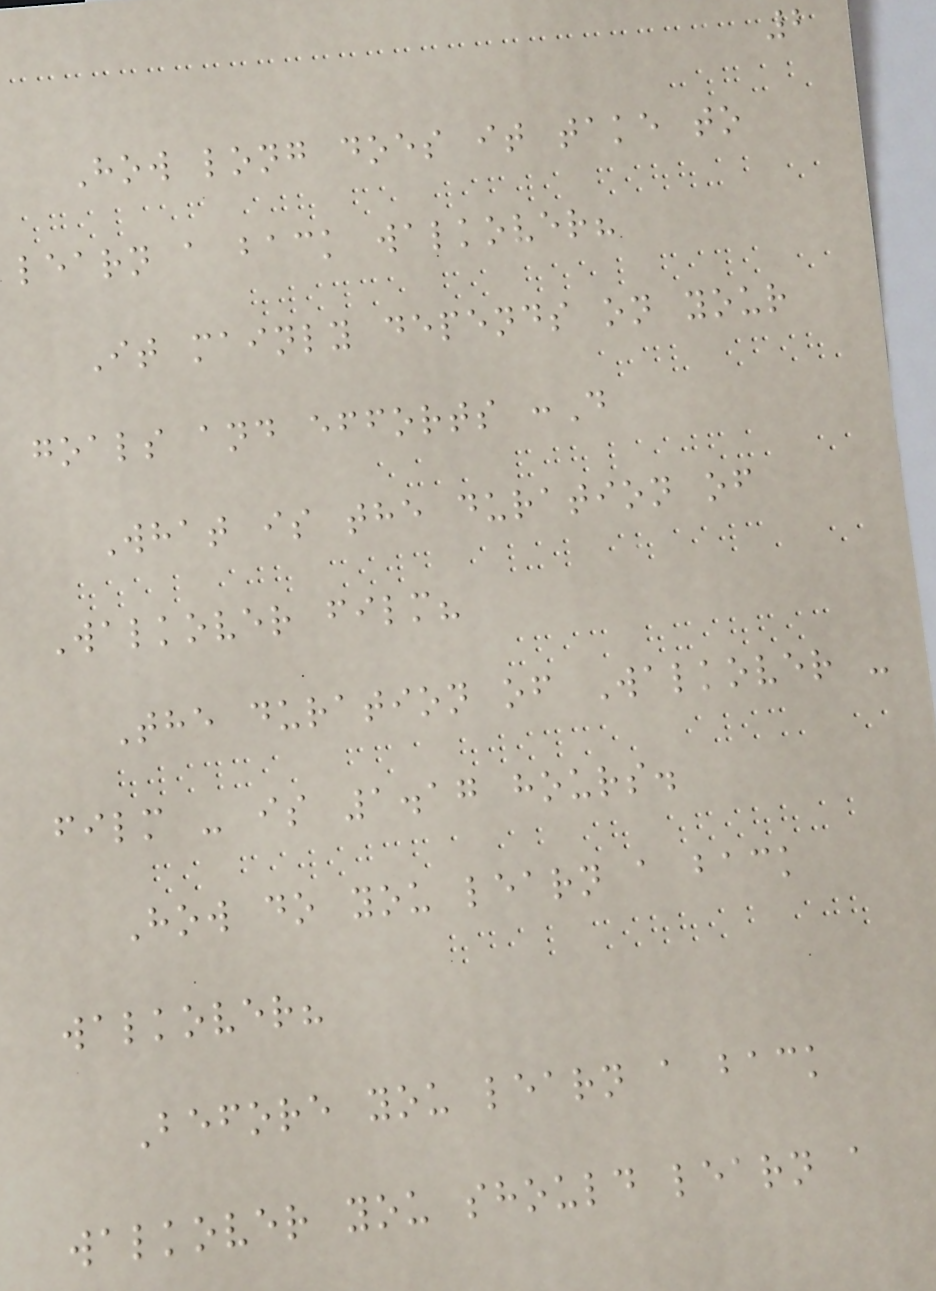2
How long does it take to
learn a back walkover?
It mainly depends on your
goals and efforts :D
What is the duration of
Walkover film?
The duration of Walkover -
film - is 1.17 hours.
How do you learn a back
walkover?
Before you learn a back
walkover you should learn a
